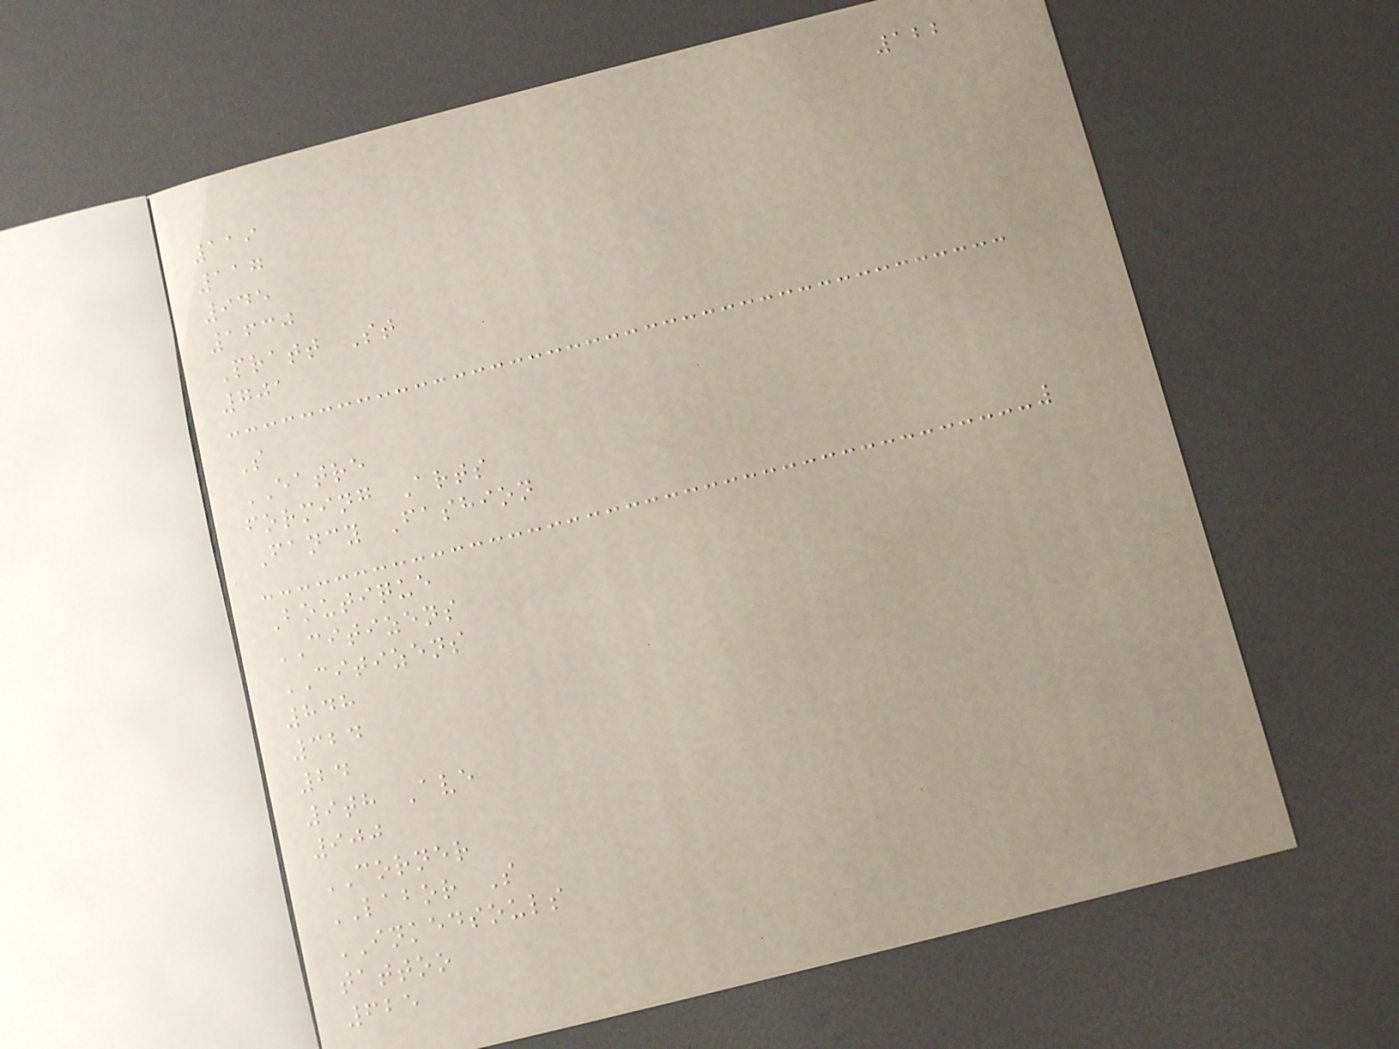122
119
117
945
1630
Pratt St
701
S
EATRE
forming Arts
Fancy Fashion
Boutique
CITIZENS
CITIZENS
848
324
24
9th Ave
900
CORNER
LABOR S
INKEDSOULS
tattoo
625
